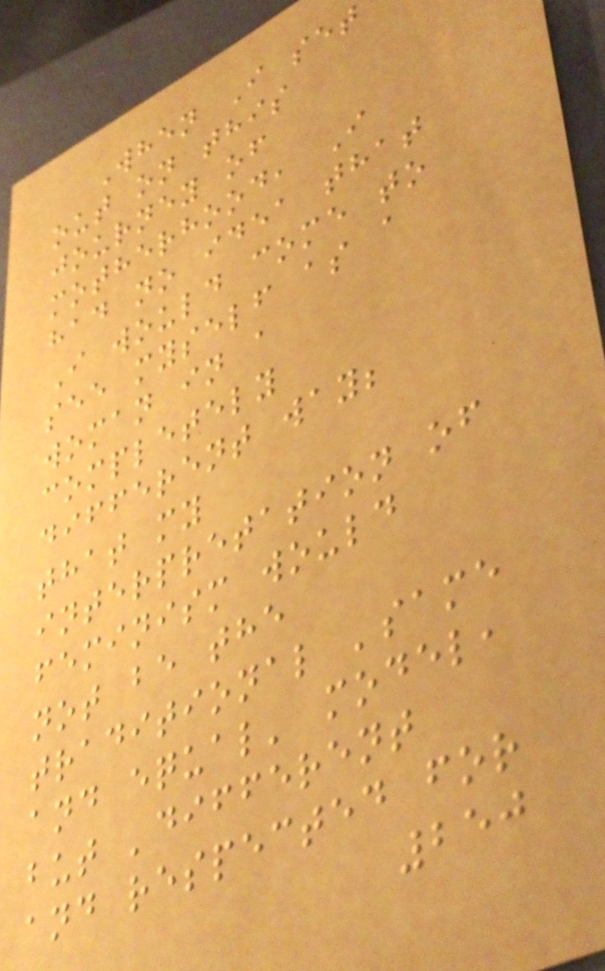When I set
out on this
journey of
motherhood, I
had no idea that
I would come to
see myself as a
woman in a
completely
different way;
that my
interpretation of
feminism would
not be the
traditional 'same
and equal' model,
but 'different
and respected for
250
